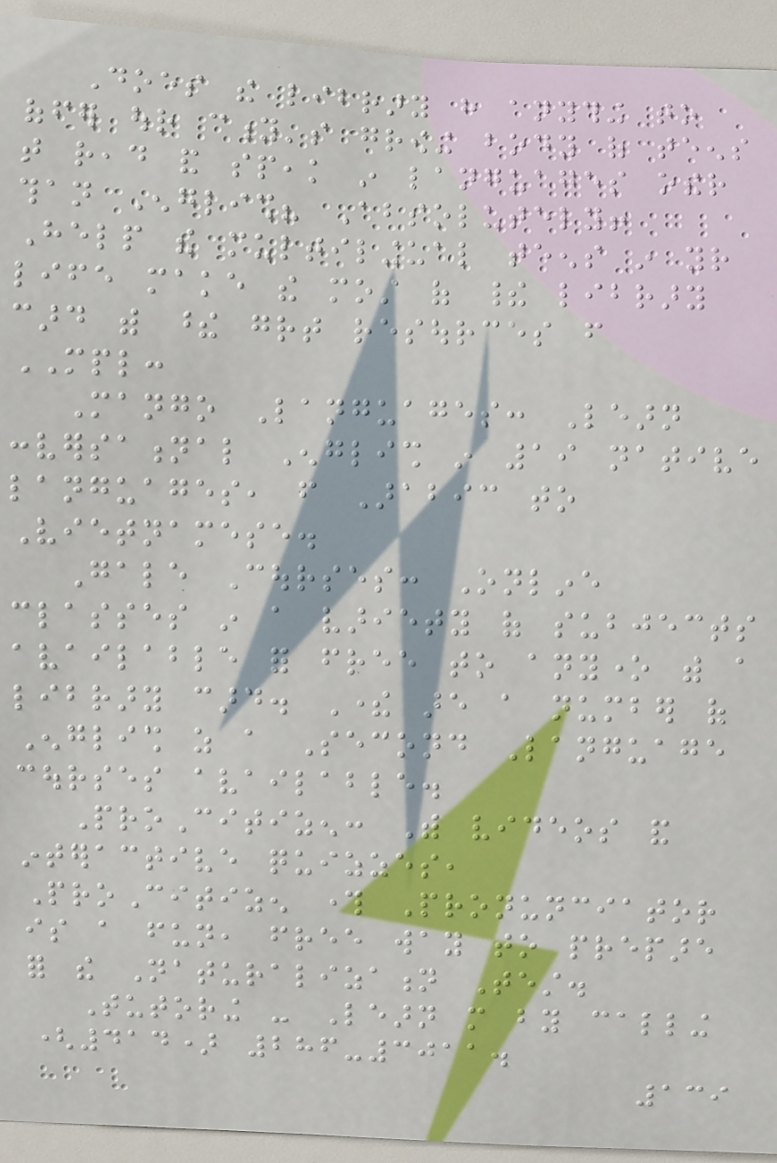Does the library have anything to
offer our city's growing body of teens
that read and speak in languages other
than English? Absolutely!
Help the multilingual teens in your
life make the most of their library
card with these great resources from
MPL:
Mango Languages: Learn
conversational English in 19 native
languages, from Arabic to
Vietnamese.
Gale Courses: Online
classes in a variety of subjects
available for free to anyone with a
library card. There are a number of
English as a Second Language
courses available.
ProCitizen: With videos and
interactive quizzes,
ProCitizen through Pronunciator
is a fun, free way to prepare
for the Naturalization Test.
Tutoring - Learn more by calling
(414) 286-3011.
139
